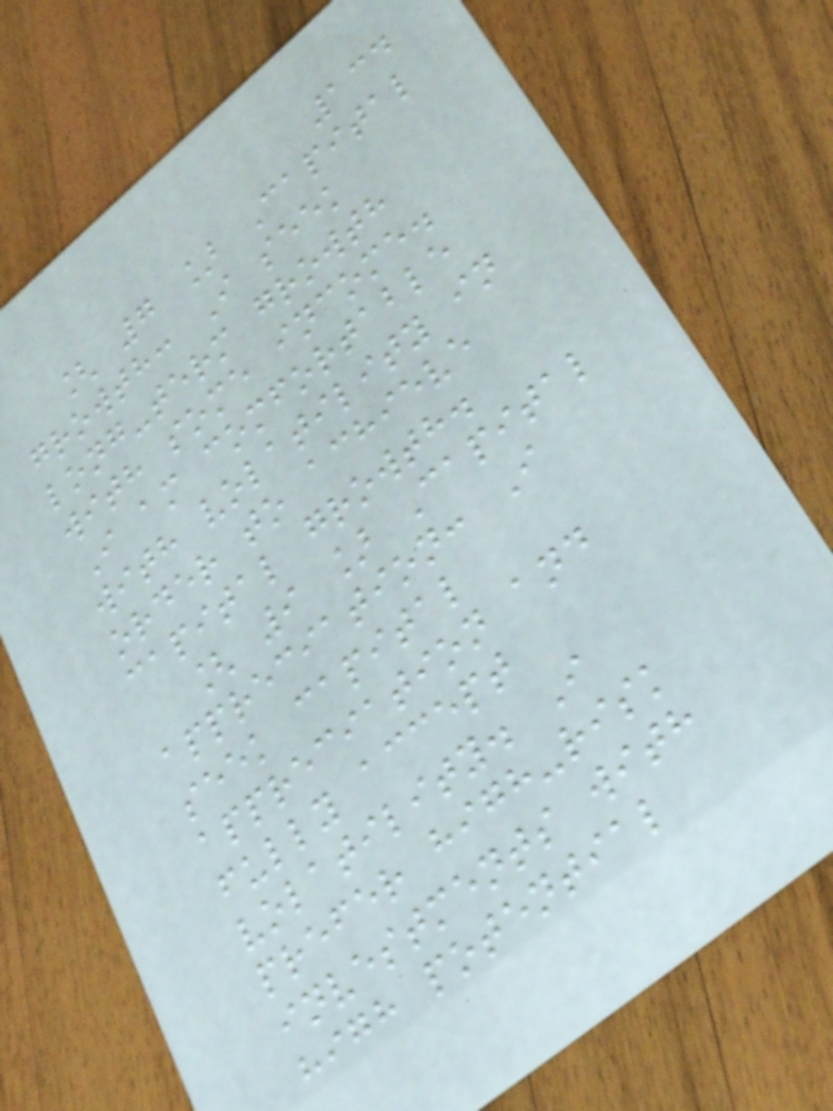134
[ 7 ] Capital
growth: I seek
long-term growth
with some income.
I am comfortable
with volatility in
order to achieve
capital growth.
[ 9 ] Capital
appreciation: I
seek capital
appreciation and
fully accept
volatility. I
prefer high-risk
investments with
high potential
